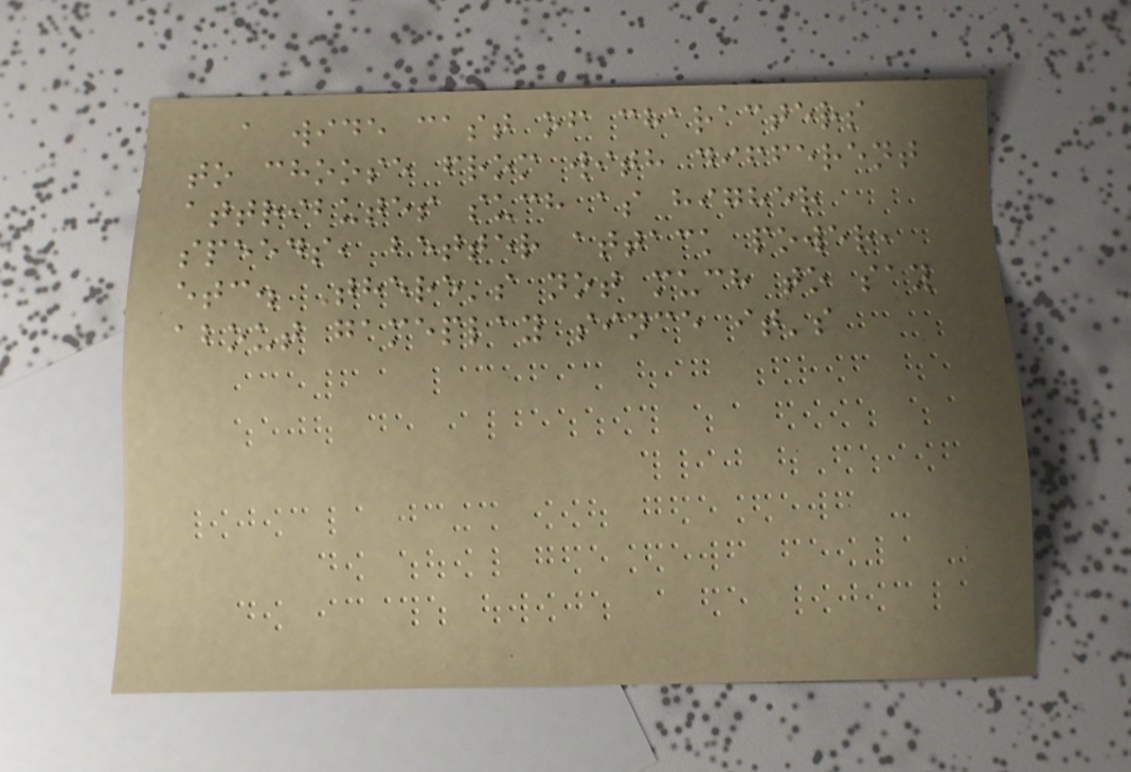a wide cast of characters
to choose from with different
attributes such as higher
speeds, better attack power,
etc. There's not much to say
about gameplay since it's
